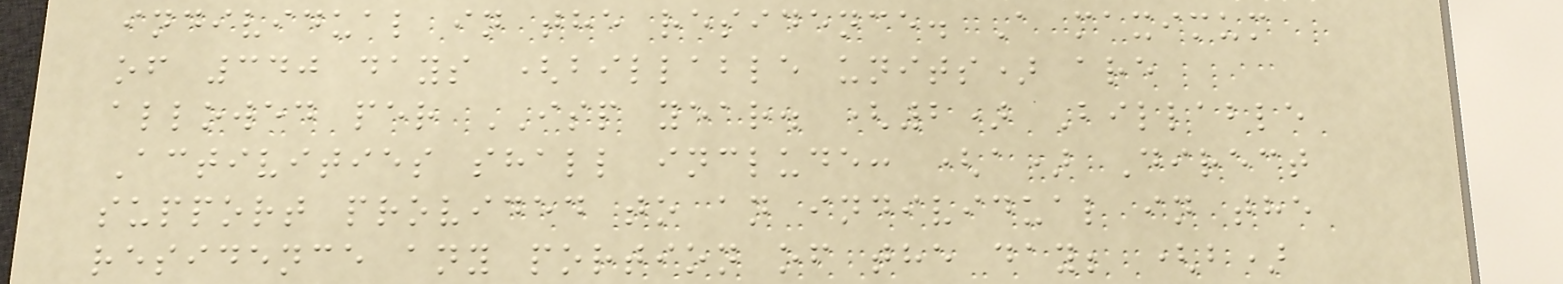individual in the residence. A maximum
of 340 days (billable units) are
allowed per ISP year. (2) Billable
Activities shall include: (a) Direct
support provided to an individual in the
residence any portion of the day; (b)
